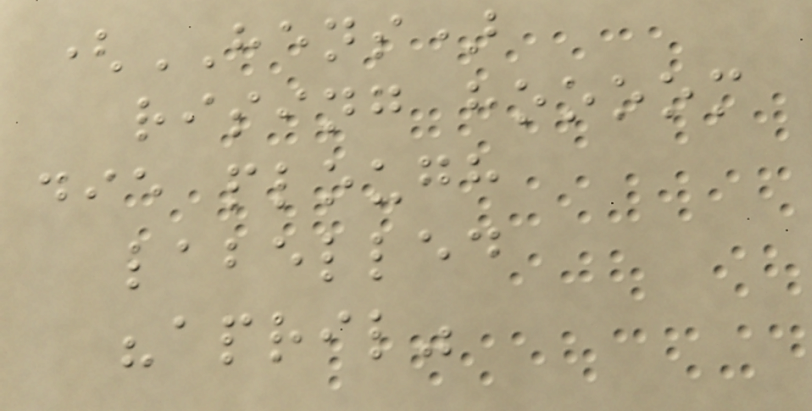(HENS)
rising hoooom
die plough
labelled
"april"
